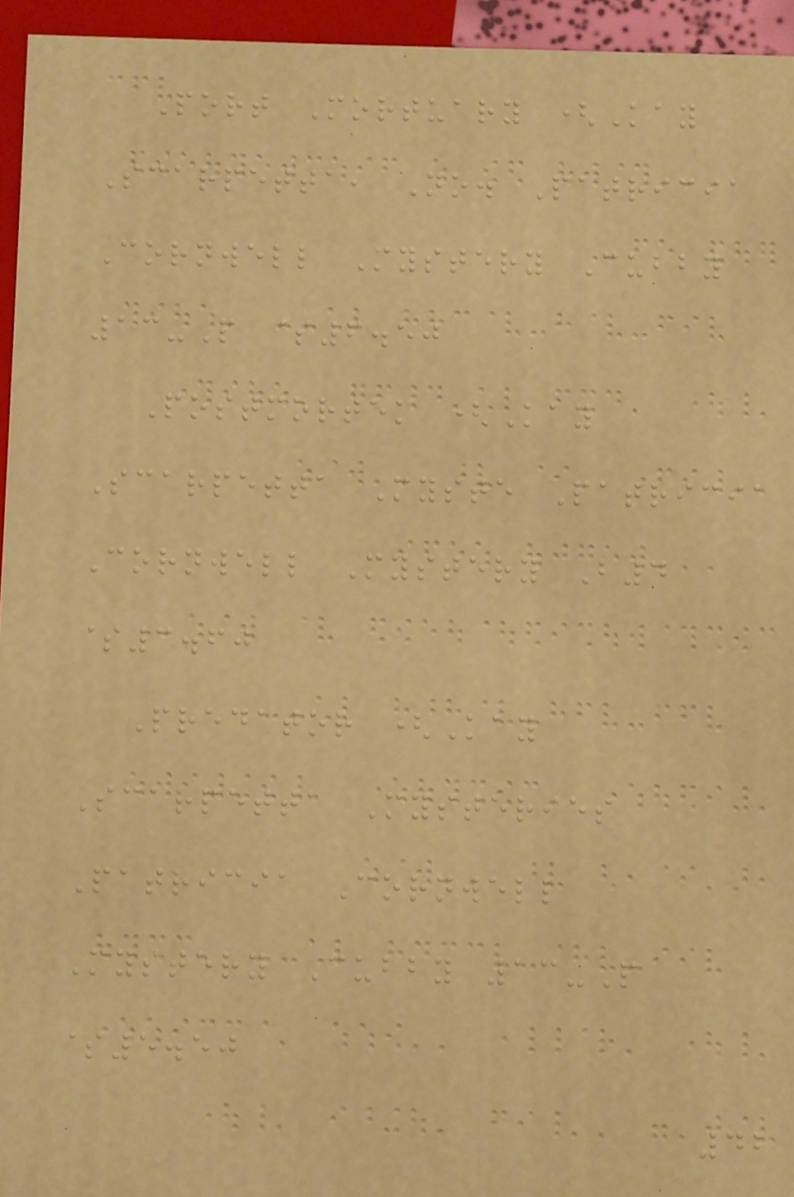Port Mortuary (Kay
Scarpetta, No. Patricia
Cornwell Mystery Cubby
13-P $6.50
Postmortem (Kay
Scarpetta Myste Patricia
Cornwell Mystery B4
$3.60
Predator (Kay
Scarpetta Mysteries
Patricia Cornwell
Mystery Cubby 13-P
$5.50
42
